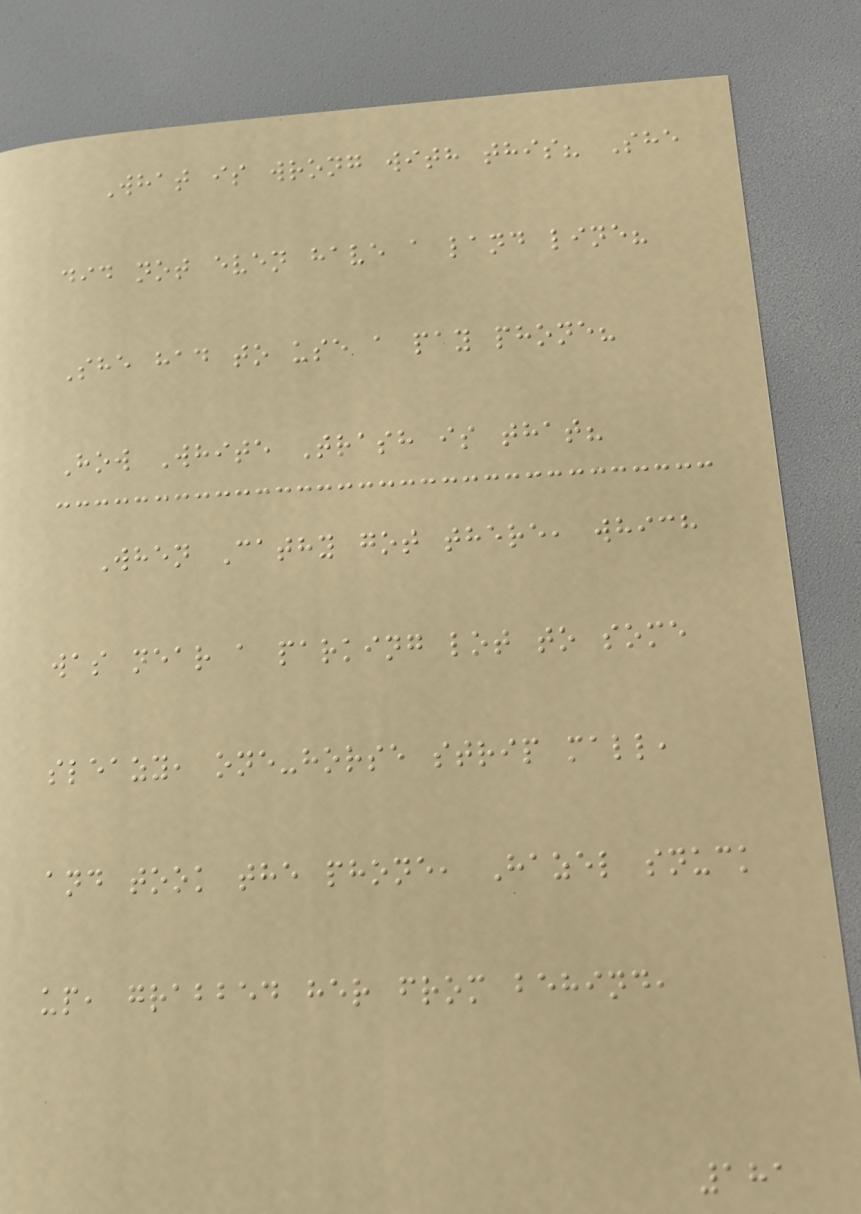What is wrong with this? She
did not even have a land line?
She had to use a pay phone?
How White Trash is that?
When Cathy got there, which
was near a parking lot to some
sleazy, one-horse strip mall,
and took the phone, Hazel snuck
up, grabbed her from behind,
181
